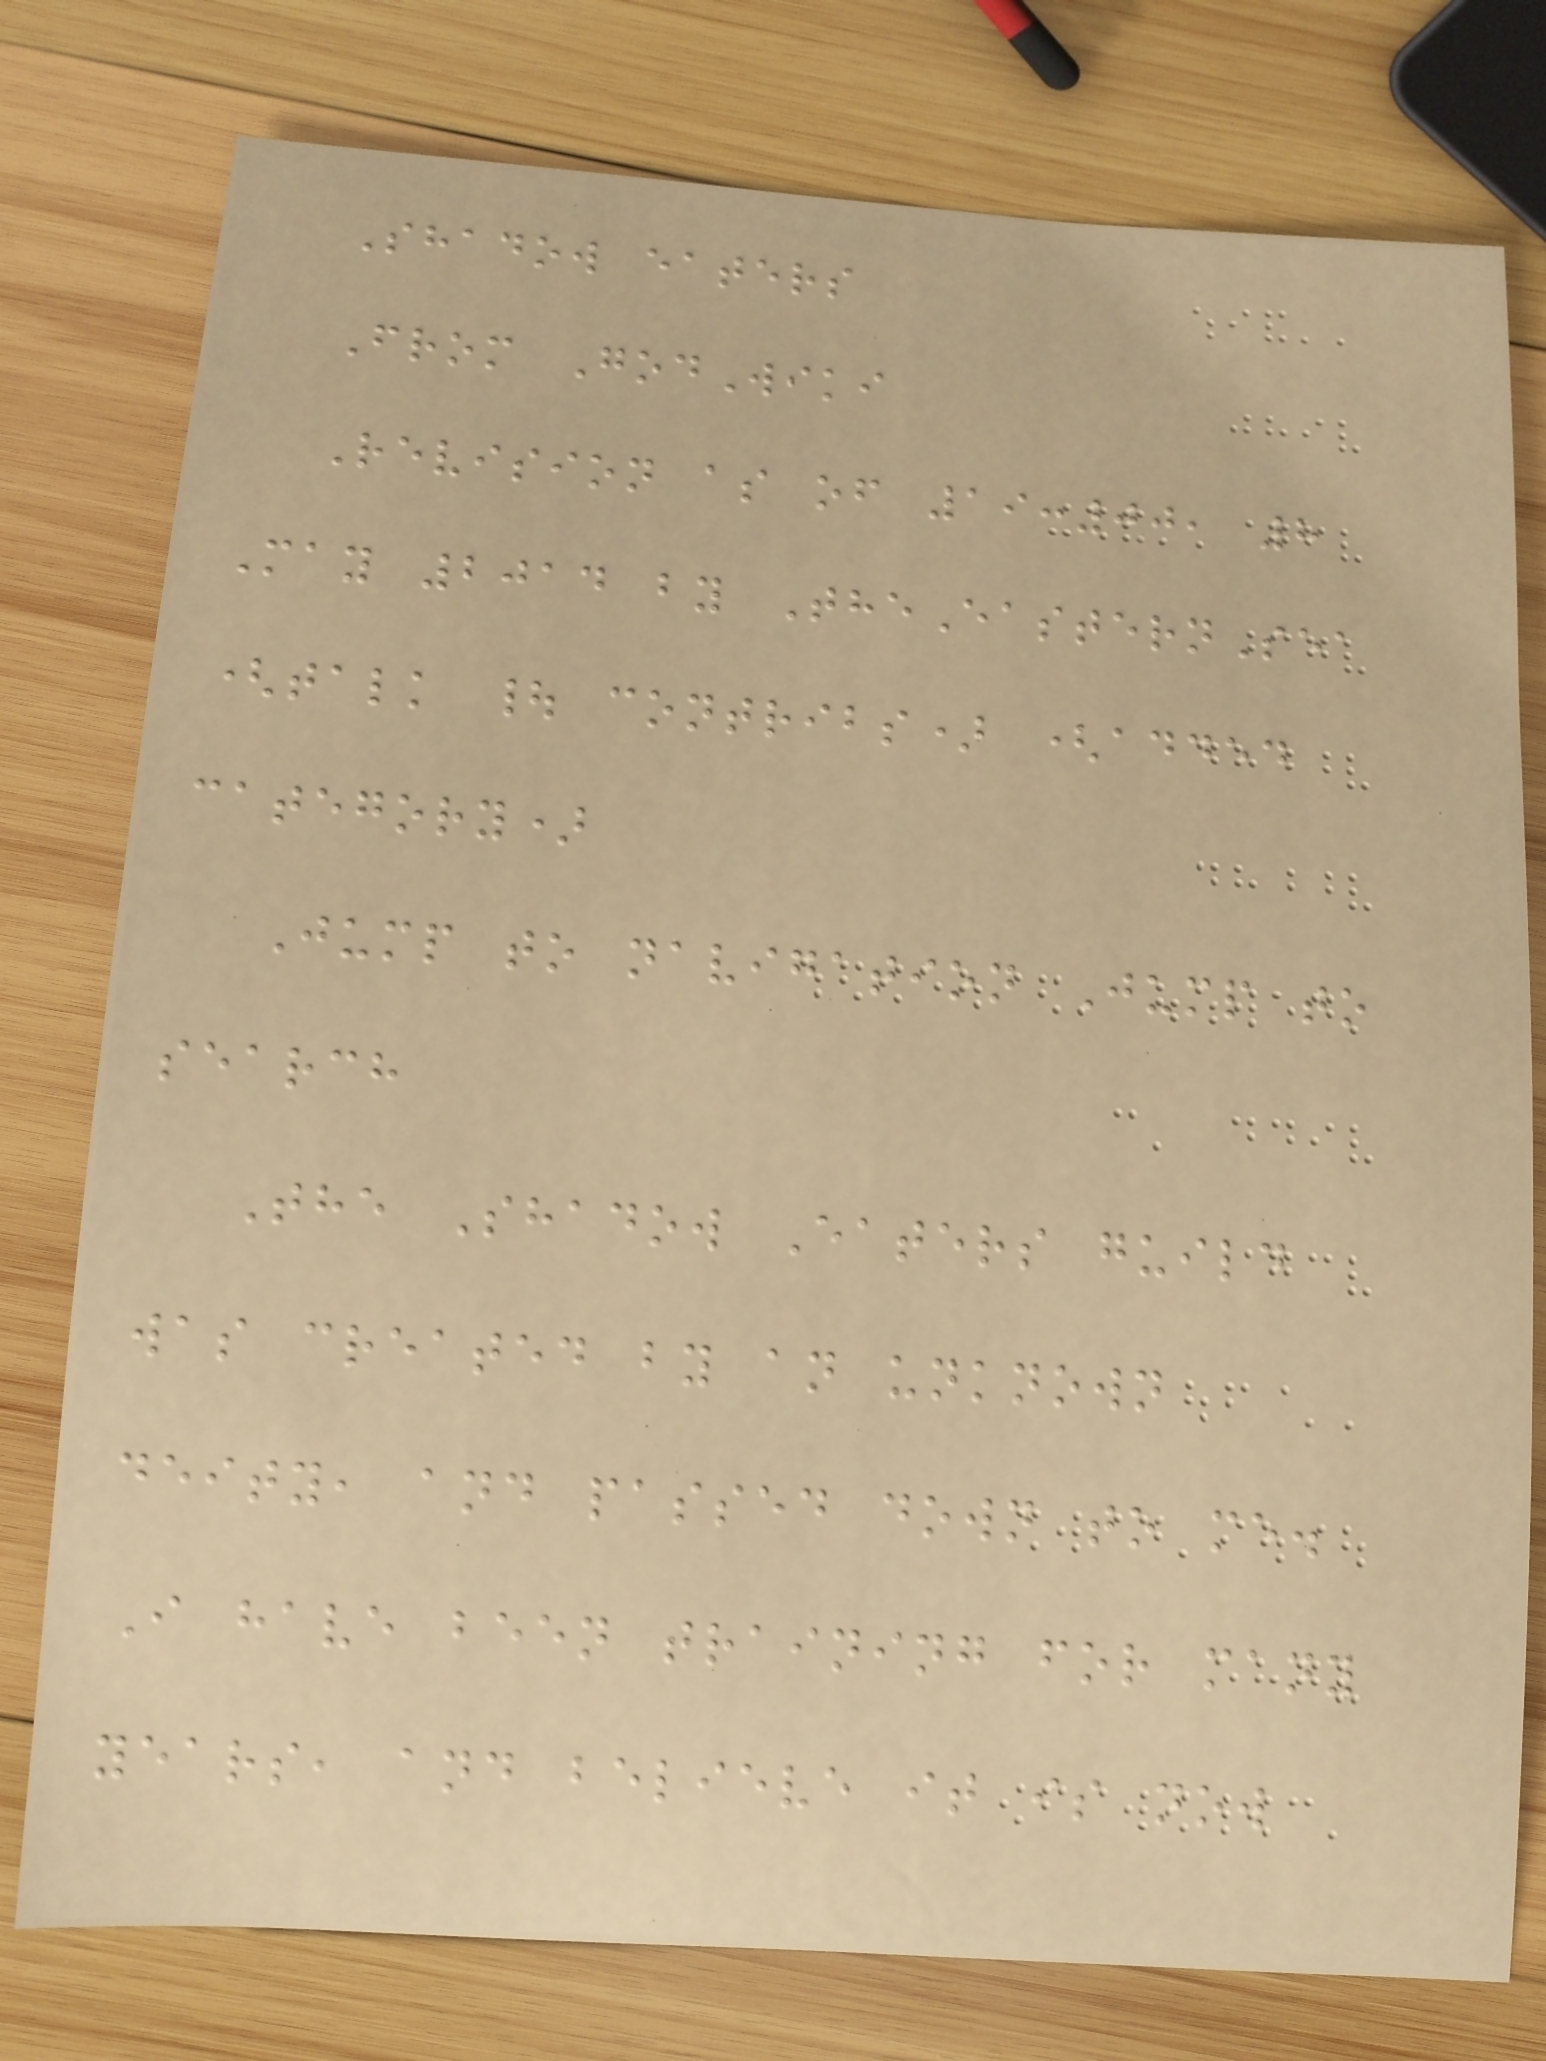Shadow eaters
From GodWiki
Revision as of 19:00, 8
May 2014 by TheEasternSea
(talk | contribs) (added
category)
Jump to navigation Jump to
search
The Shadow Eaters guild
was created by an unknown
deity, and passed down to me.
I have been training for many
years, and believe it is now
